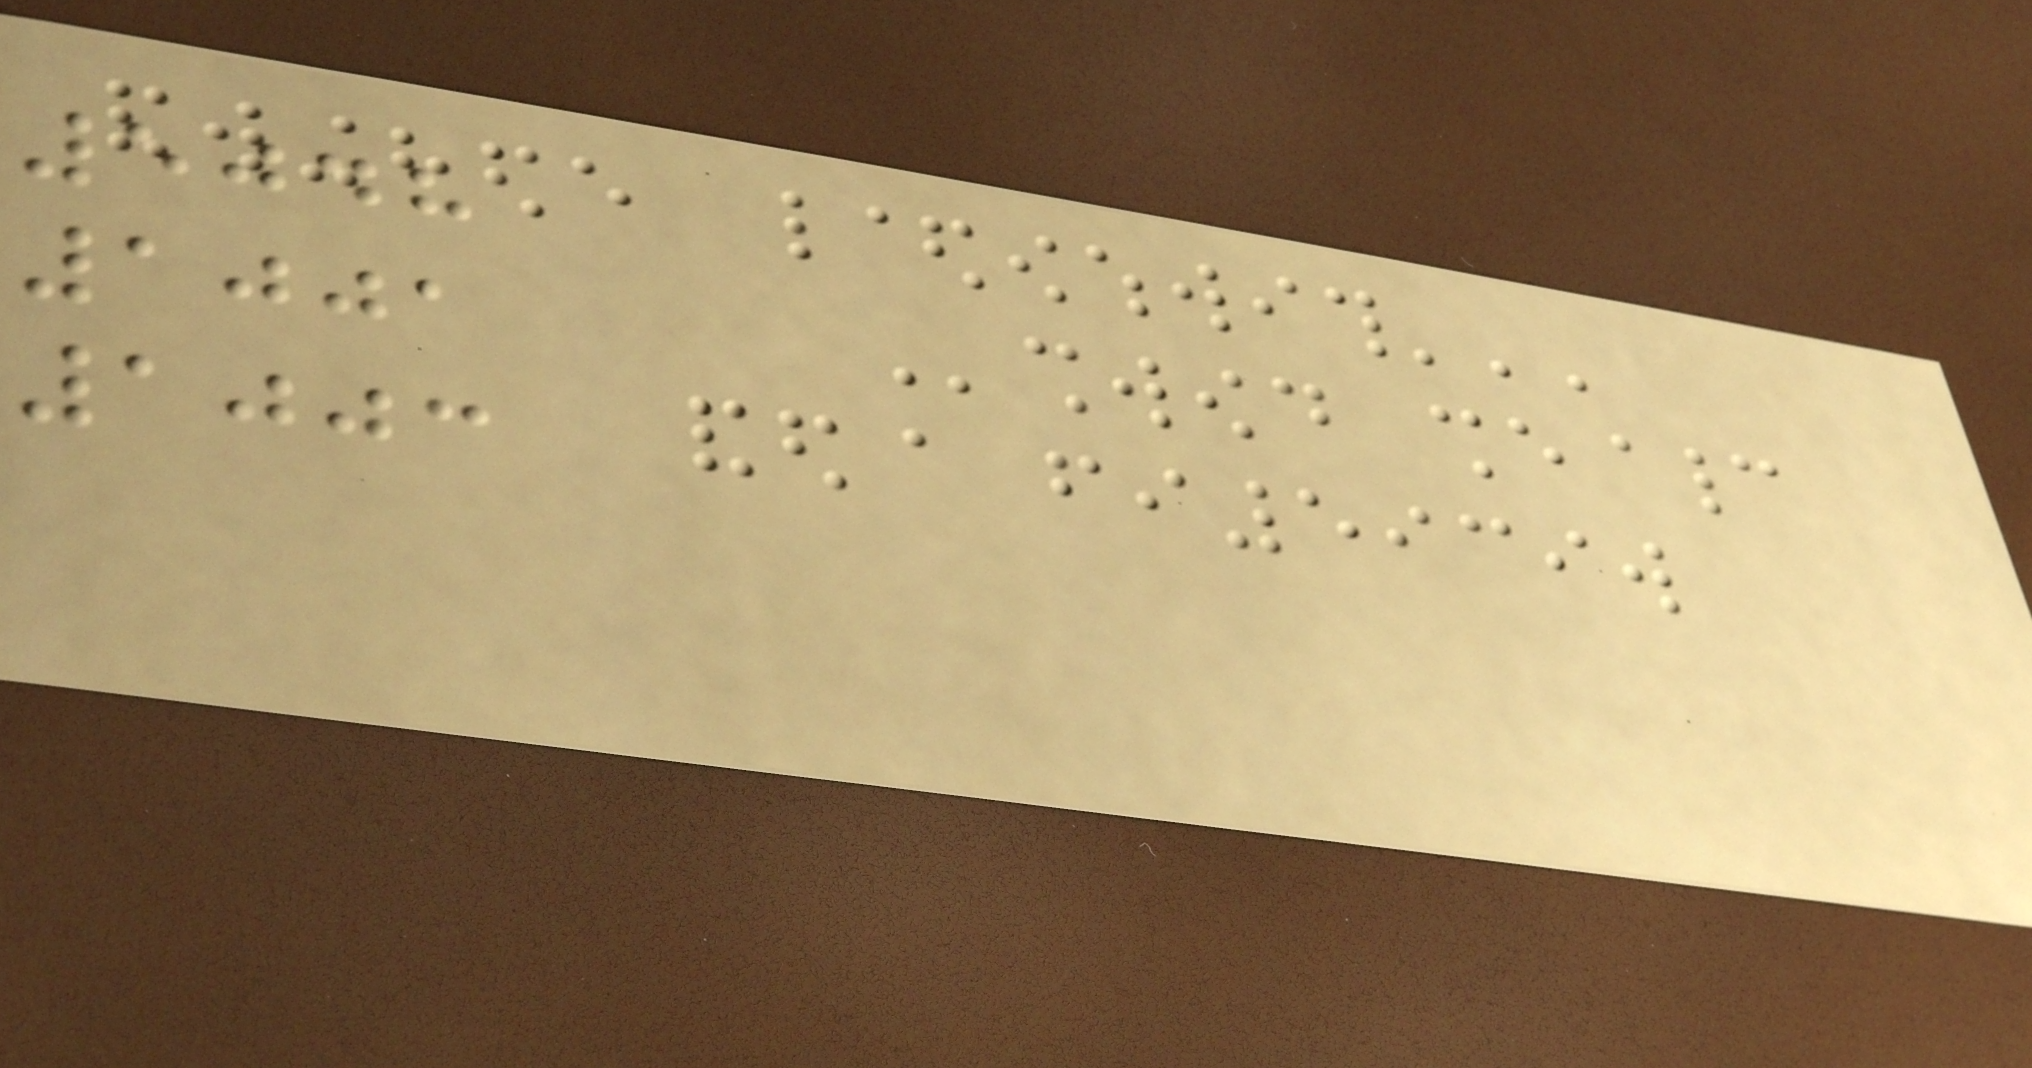5048
1001
1003
